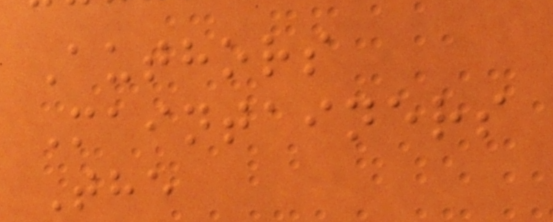Authors
Maintainers
The
